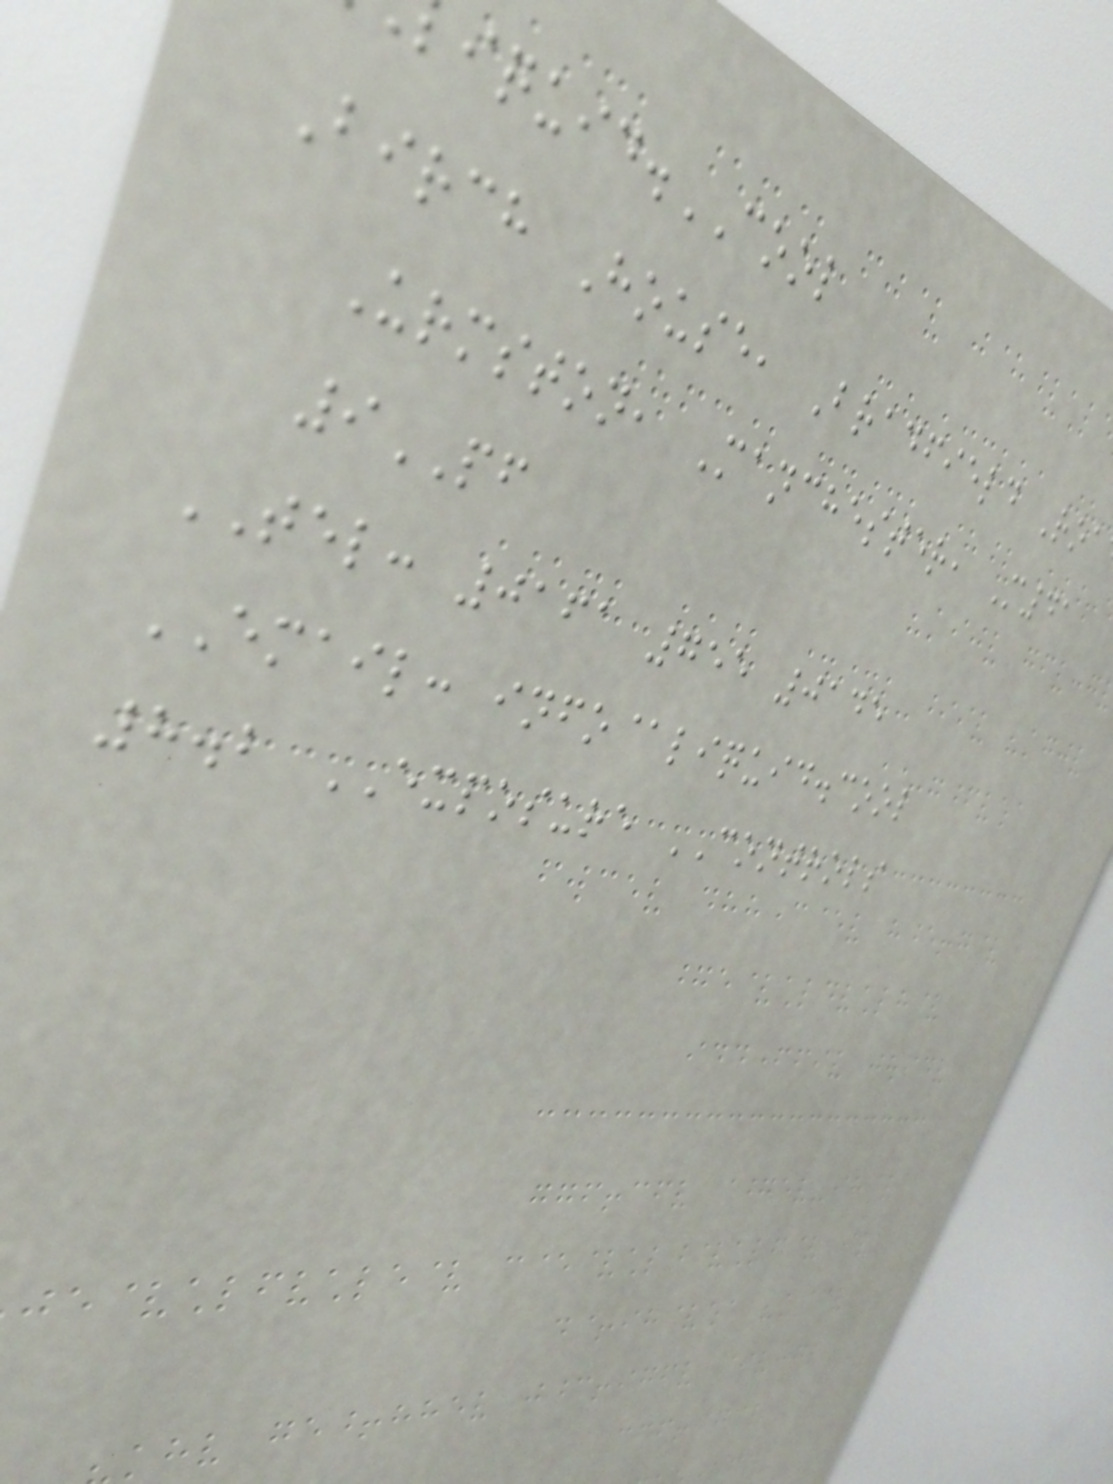.COOL
Birch House, Bradfield Roa
Urmston, Manchester, M41
9PF
TEL: 0161 755 0145
EMAIL: info@liquid.cool
8.2 EXPOSURE CONTROLS
